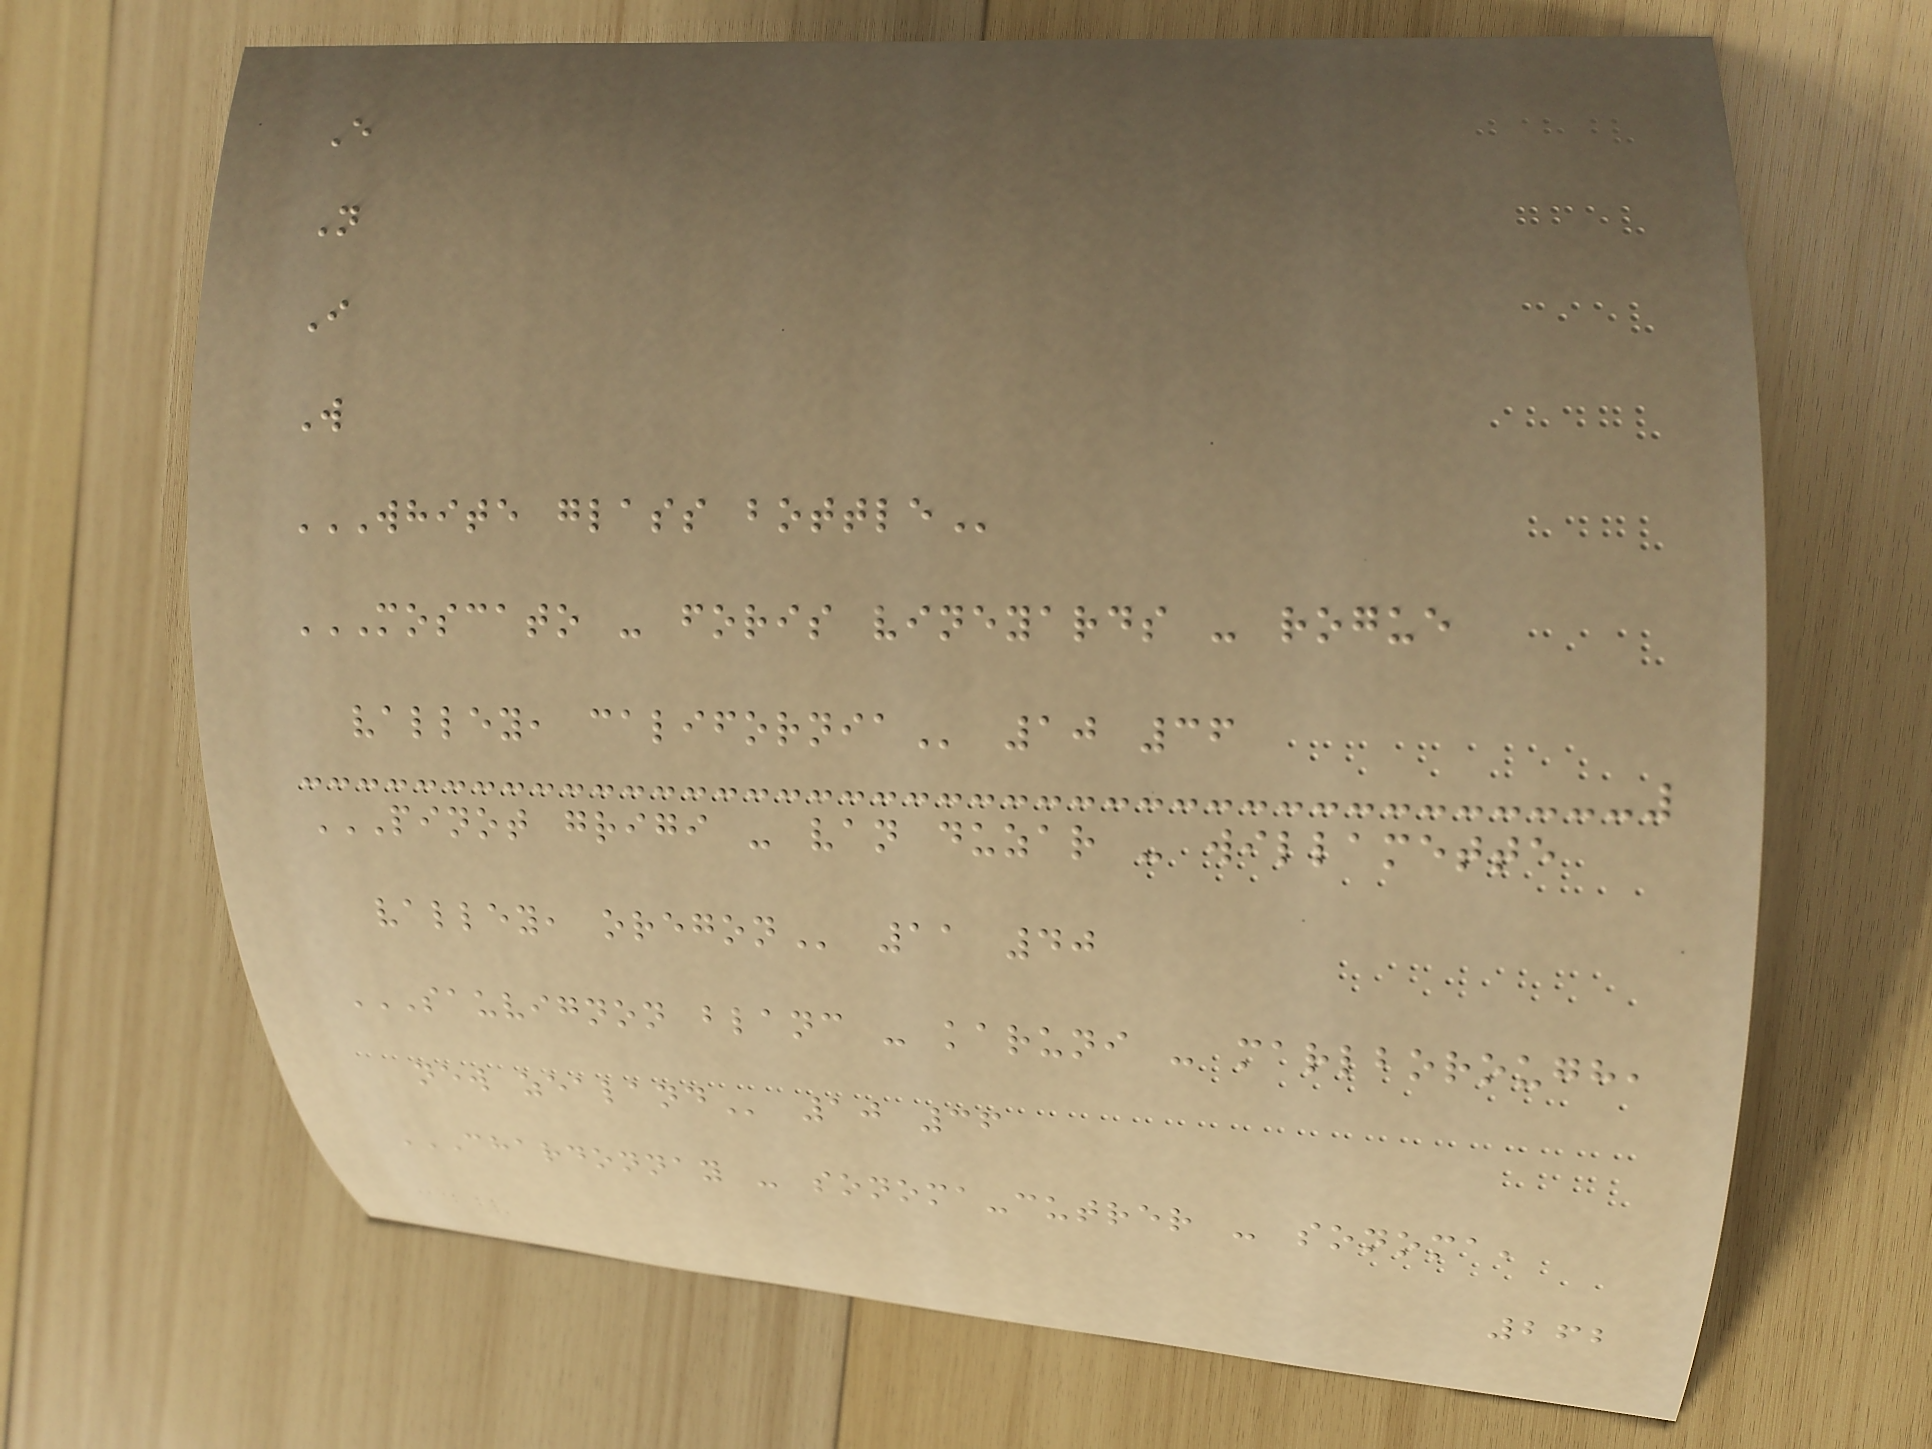E
N
I
W
WHITE GLASS BOTTLE
MOSCATO - FORIS VINEYARDS - ROGUE
VALLEY, CALIFORNIA 10 36
PINOT GRIGI - VAN DUZAR - WILLAMETTE
VALLEY, OREGON 11 40
SAUVIGNON BLANC - KARUNI - MARLBOROUGH,
NEW ZEALAND 10 36
CHARDONNAY - SONOMA-CUTRER - SONOMA,
262
